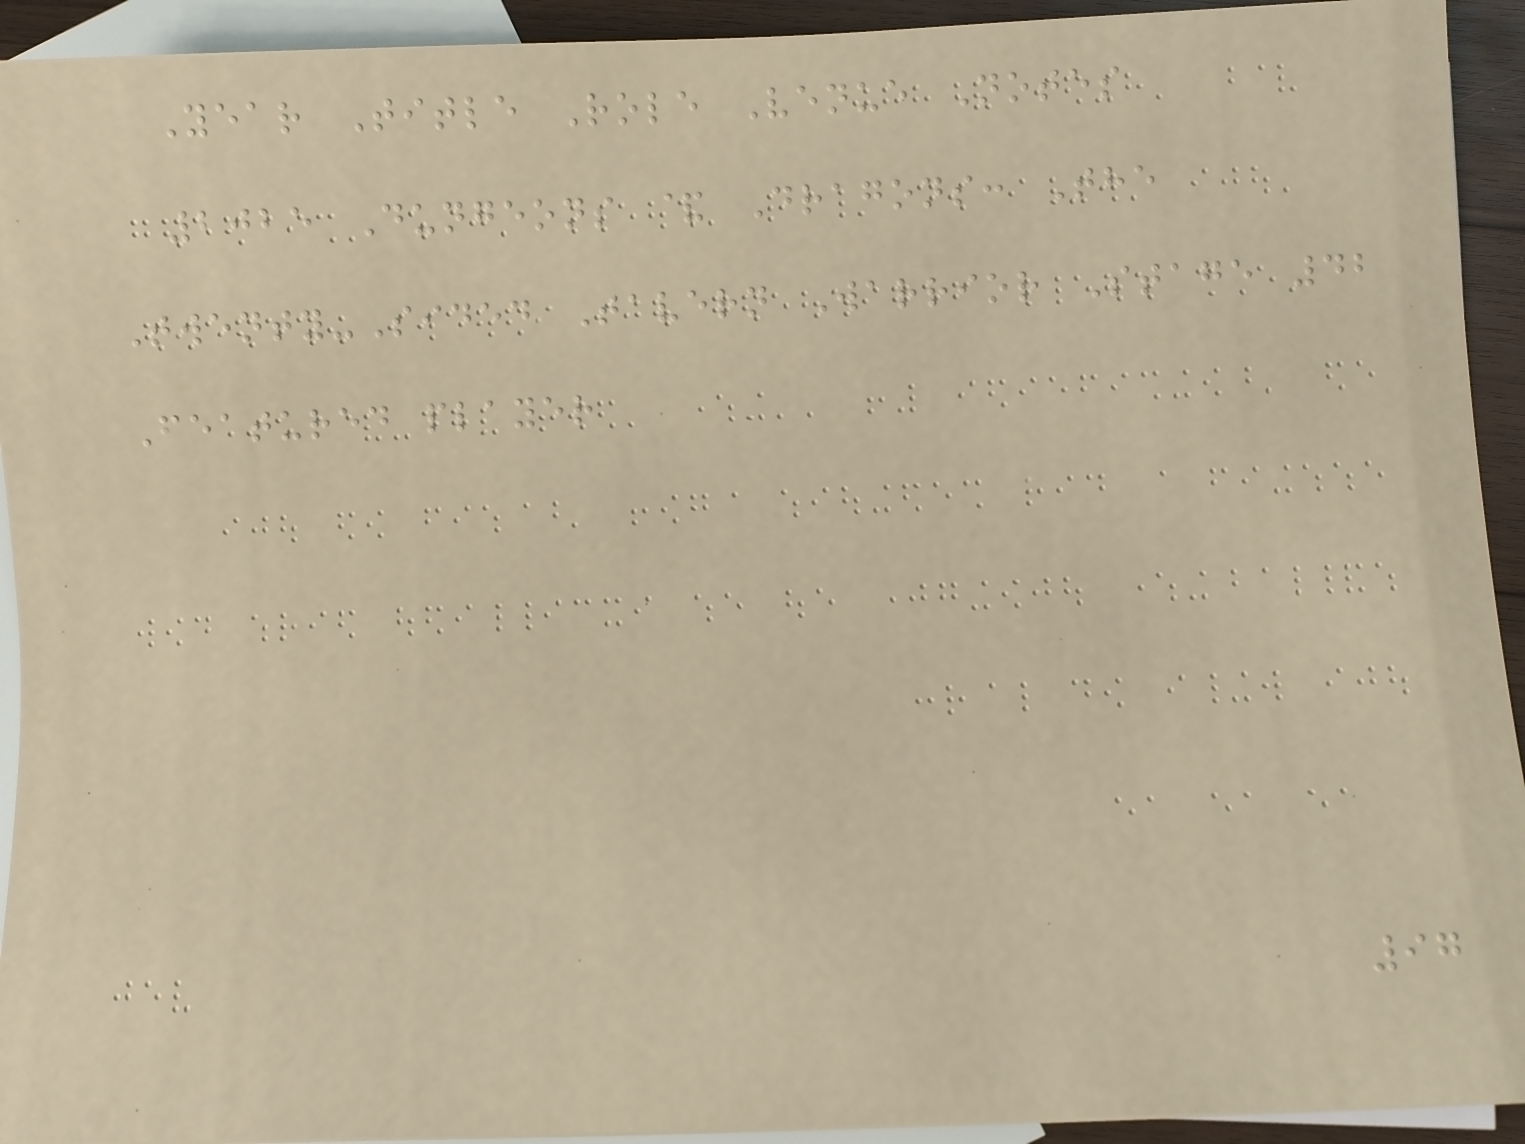Year Title Role Venue Notes
2025 Dungeons & Dragons: The
Twenty-Sided Tavern Warrior Stage 42
Featured player
97
